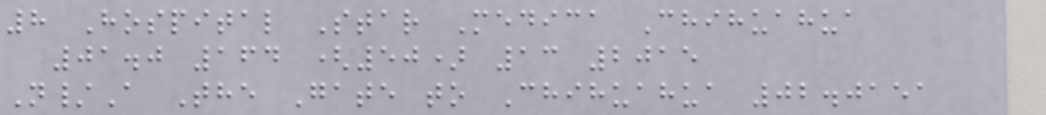8 Hospital Star Medica Chihuahua
01.0 164 (50) 13 2015
N/A The Gate to Chihuahua 02.0151
